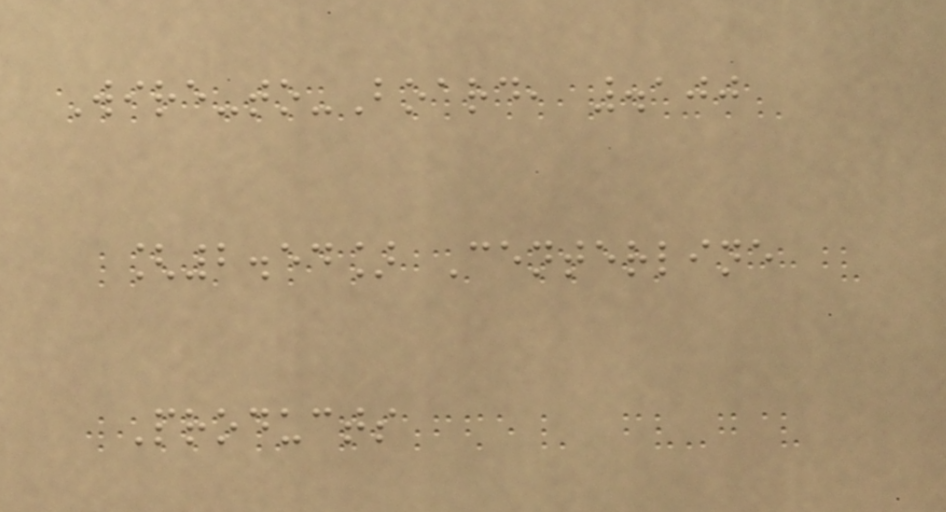Wire-to-Board, .100
[2.54] Centerline
Products
